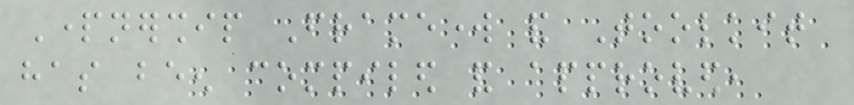Partnership Framework and Toolkit
has been compiled and approved,
